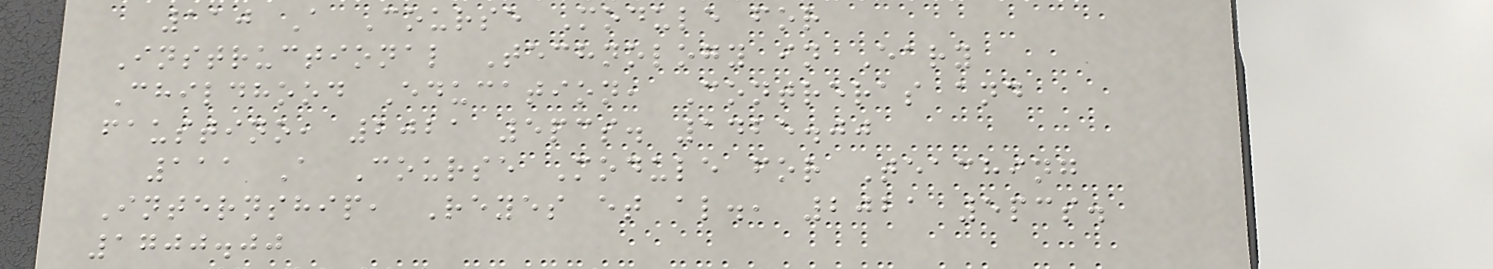110 A Course Module for
Instructional Technology in Eary
Childhood Education, Contreras and
faustino, 2021 5pcs. 1425.00
111 A Course Module for Teaching
Internship, Reyes et al., 2021 5pcs.
1700.00
